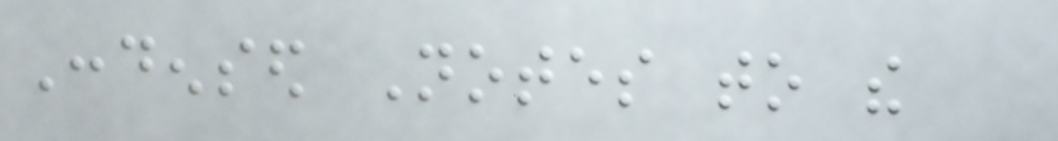Condensed Notes to the
